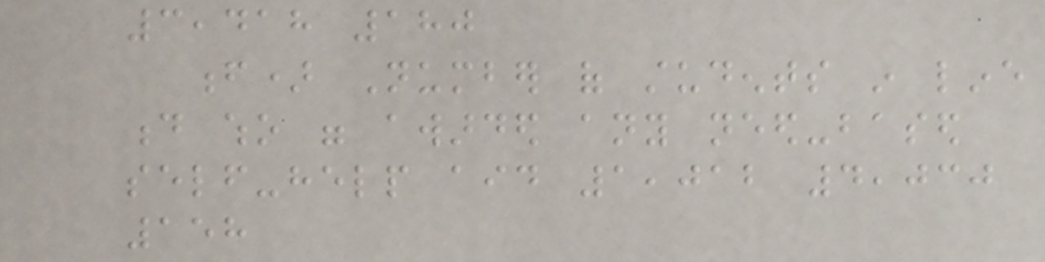3,418 180
f) Number of students in line
d who were awarded any need-based
self-help aid 1,012 4,030
158
